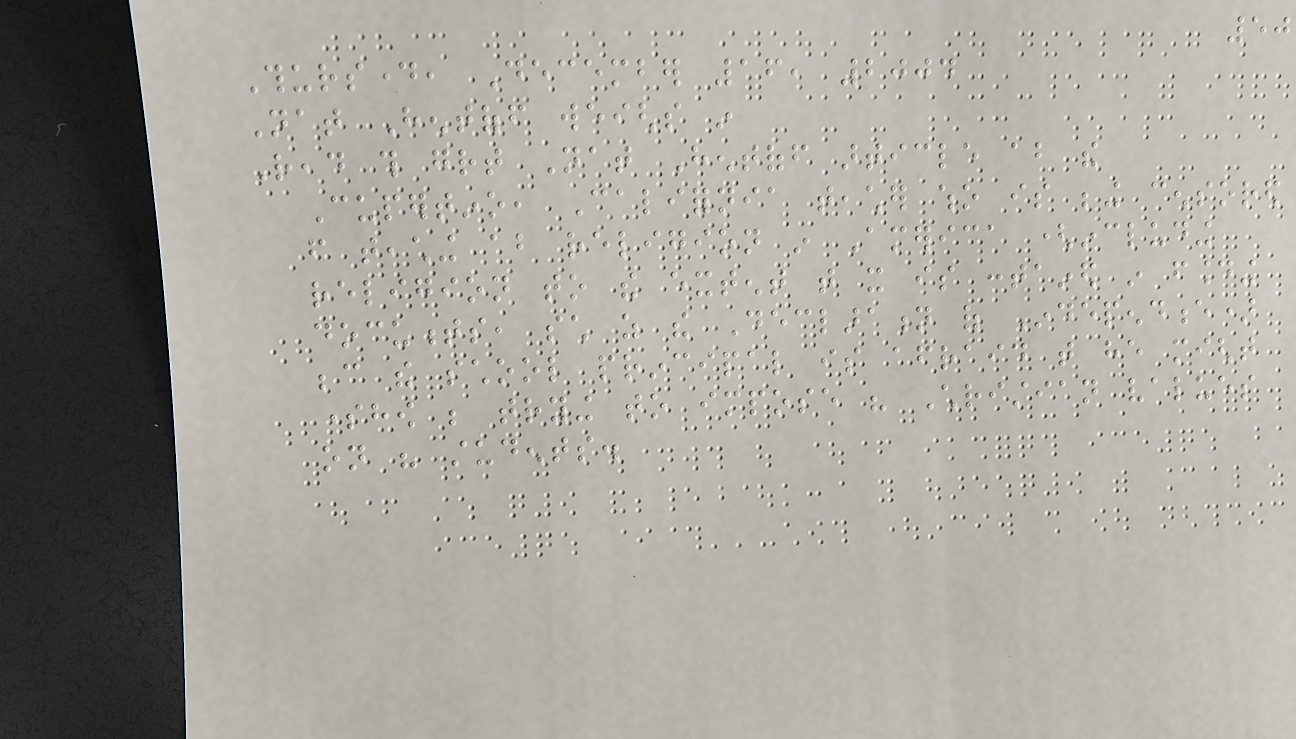50
Thursday, December 16, 2004
Nat Hentoff weighs in
Read this great Nat Hentoff article about the
Cupertino, California teacher who is being censored
from teaching about religion in America (including
religion to the extent that it is contained in founding
documents, such as the Declaration of Independence)
because the school principal is afraid that he might
somehow be trying to impose his Christian values
on his students.
